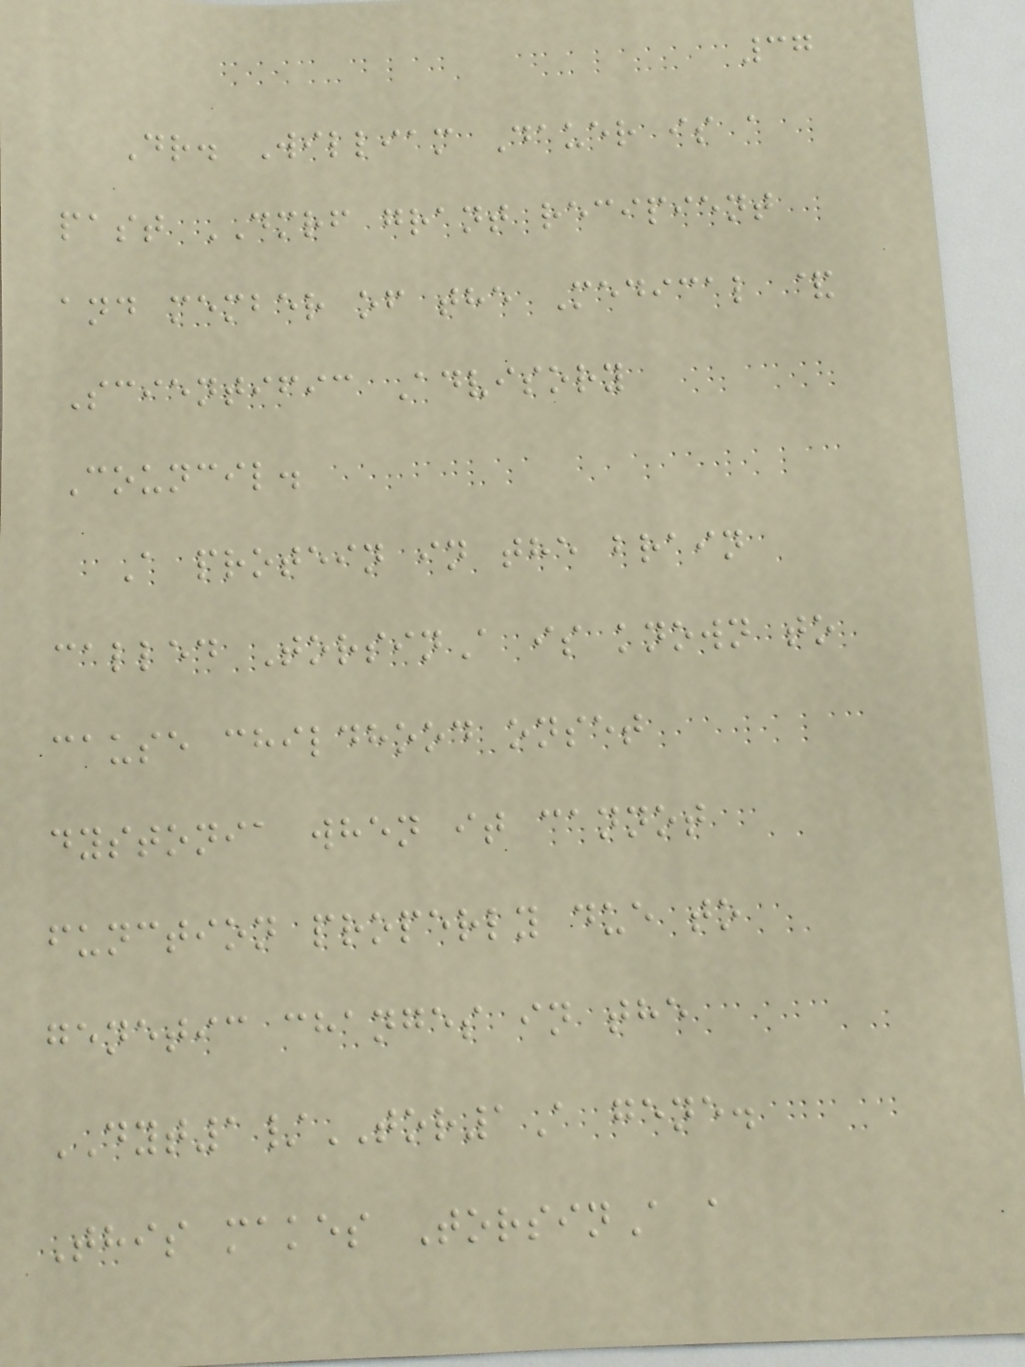37
Dr. William Dauer is a
past DMRF grant recipient
and member of the Medical &
Scientific Advisory
Council.
A protein in the brain
called TorsinA is known to
cause childhood onset
dystonia when it cannot
function properly due to
genetic changes in the
DYT1/TOR1A gene.
This makes TorsinA a
